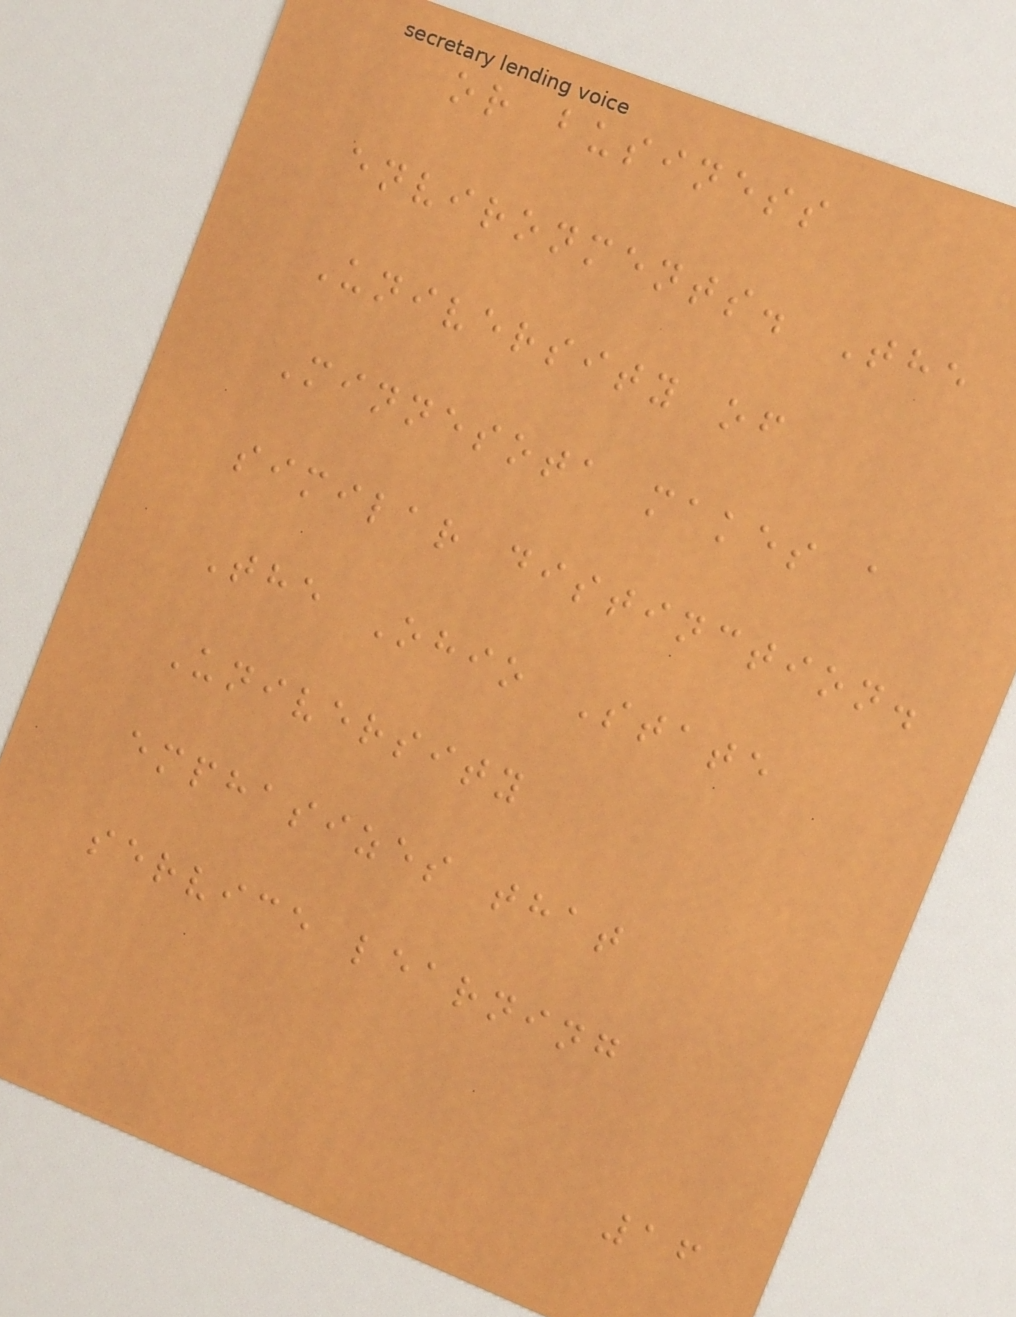or business
environments. The
University of
Minnesota makes a
similar distinction.
The Ohio State
University
emphasizes that
service learning
16
